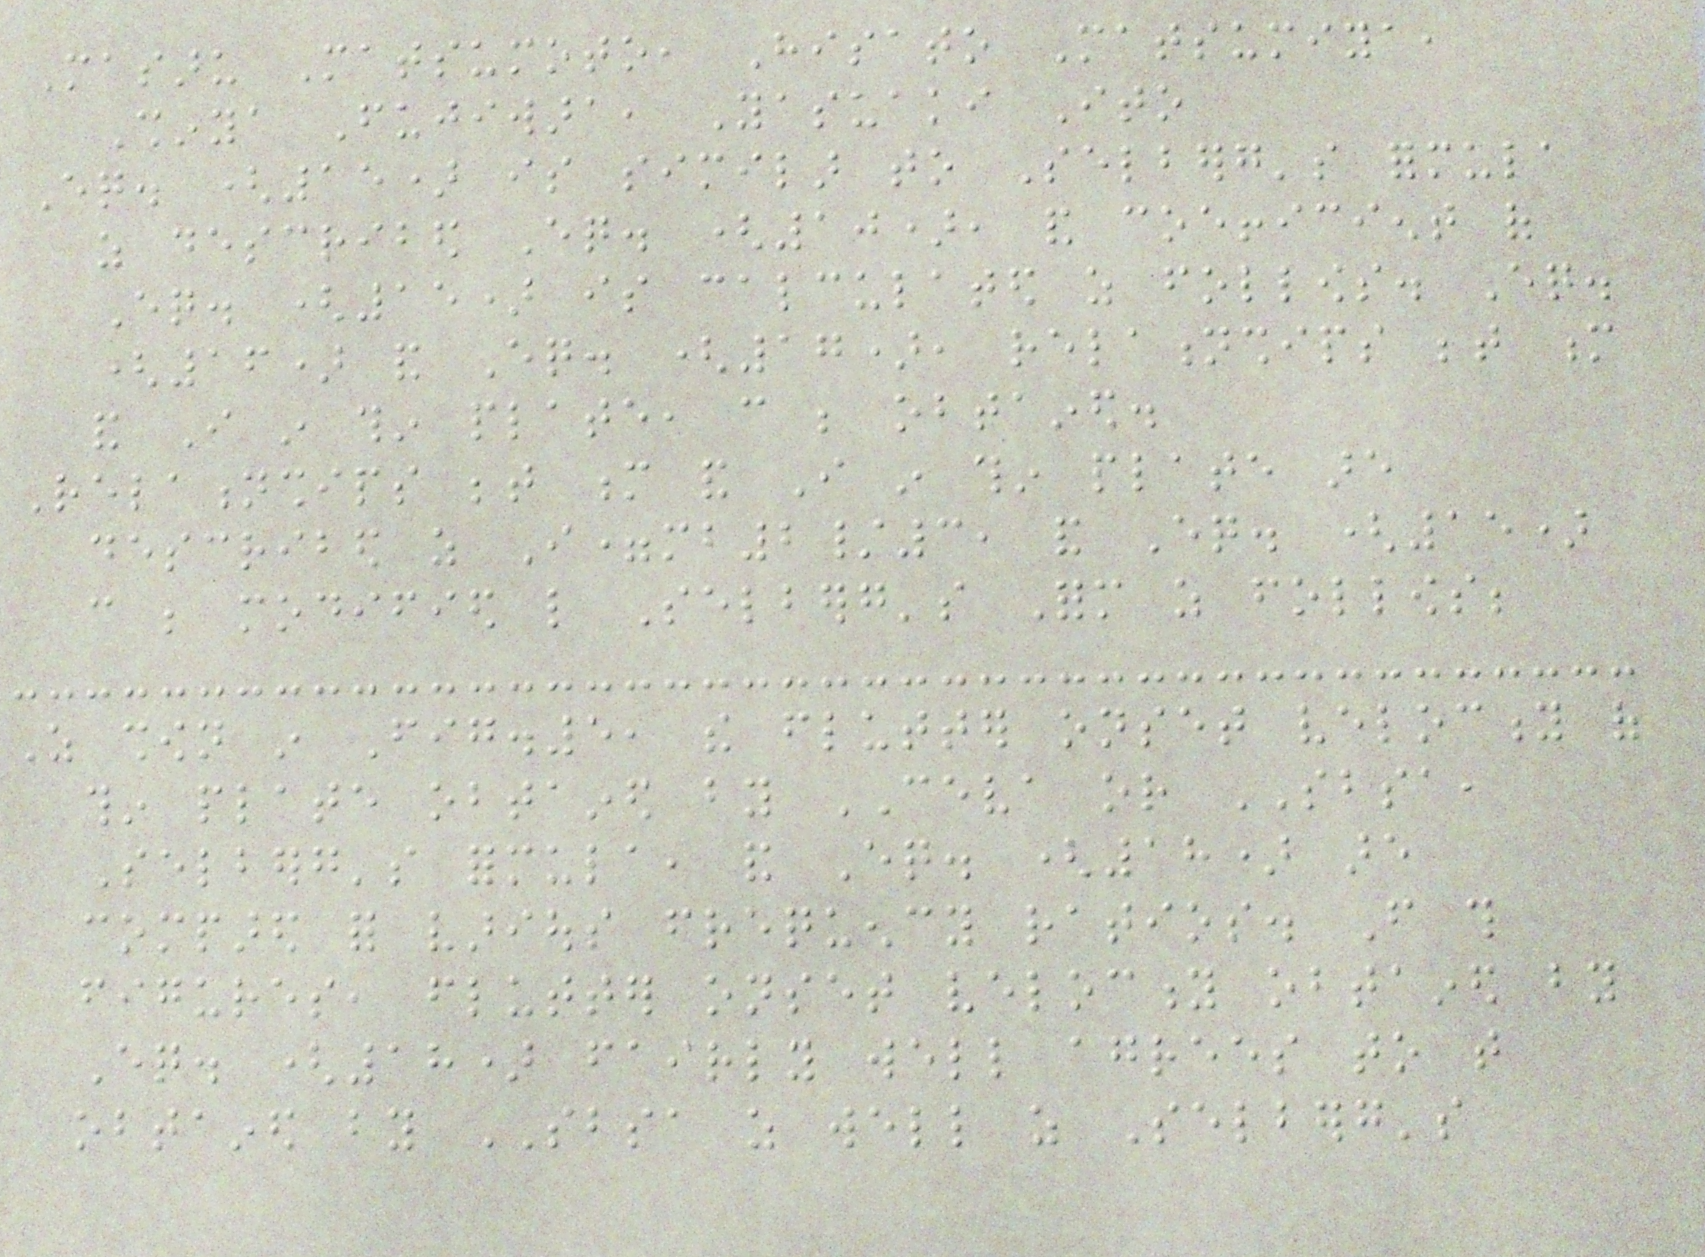Masaru Matsumoto, Hisato Matsumiya,
Shinya Fujiwara, Yasuaki Ito
Eq. (15) is similar to Selberg's formula
as described Eq. (10), and coefficient of
Eq. (15) is calculated as follows. Eq.
(16) and Eq. (17), relationships between m
and I in thin plate, can be obtained.
Relationships between m and I in thin plate are
described as I=mb2/3, and Eq. (15)
can be modified like Selberg's Form as follows;
As shown in Fig.5, the flutter onset velocity of
thin plate obtained by CEVA or SBSA,
Selberg's formula, and Eq. (18) are
compared for various frequency ratios. From this
figures, flutter onset velocity obtained by
Eq. (18) fairly well agrees to that
obtained by SBSA as well as Selberg's
